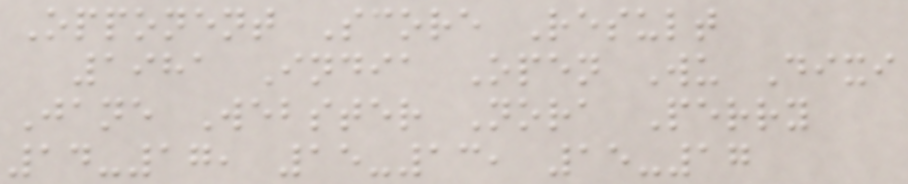Opponent Score Result
1981 India Open Wu Dixi
Jane Webster Nora Perry
14-17, 15-13, 15-17
